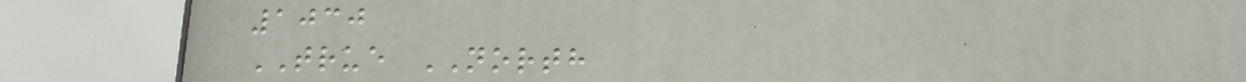1030
TRUE NORTH
